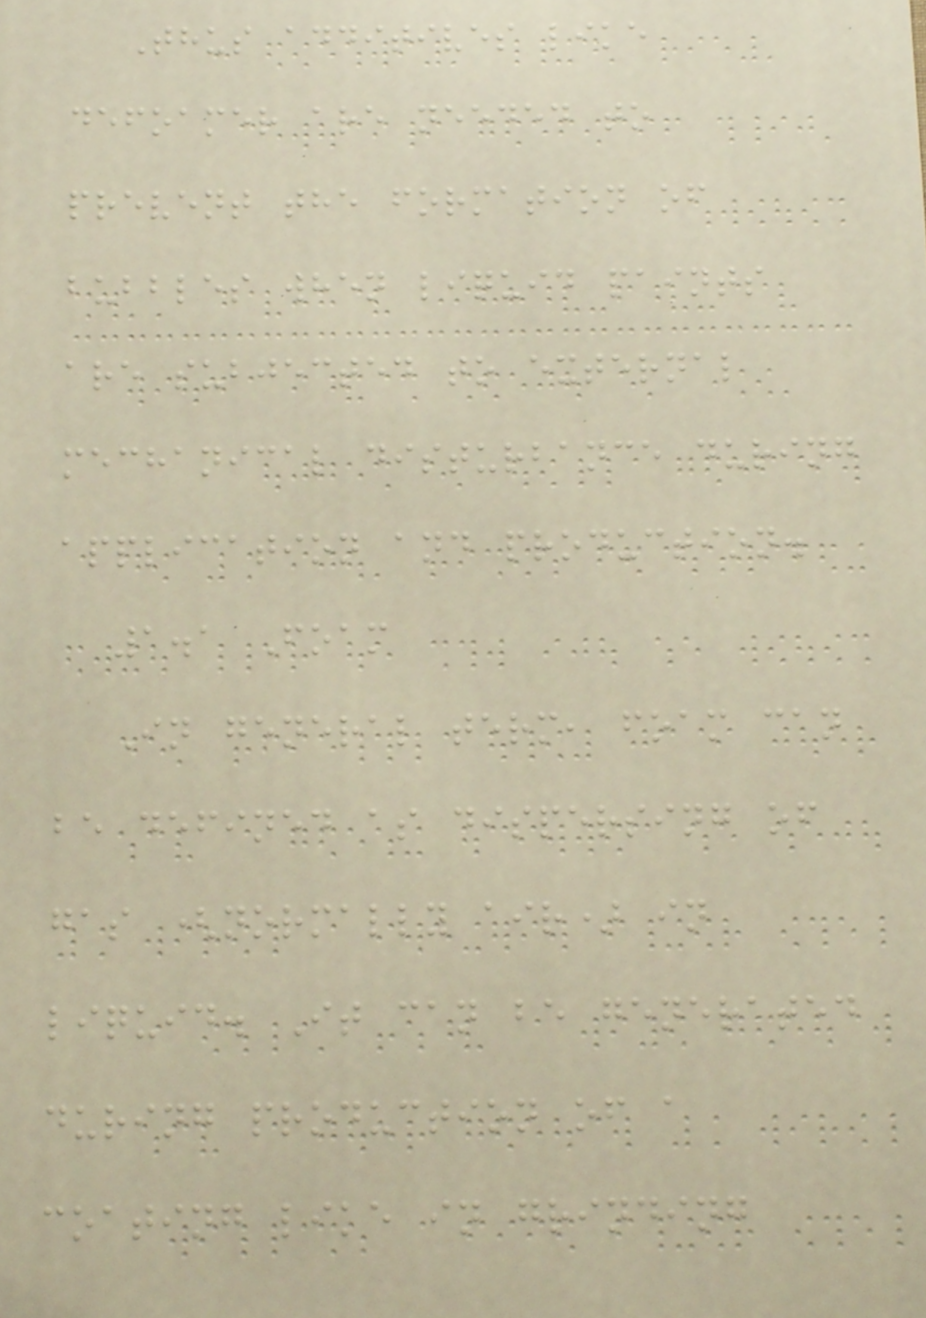Thus additives like
defoamer are needed to
prevent the formation of
bubbles when liquid paints
are subjected to external
mechanical disturbance during
application and production.
1.1 Foam
In general term, foam can
be defined as dispersing of
gas (normally air) in
liquid. It can be generated
during production of a
coating like in grinding
